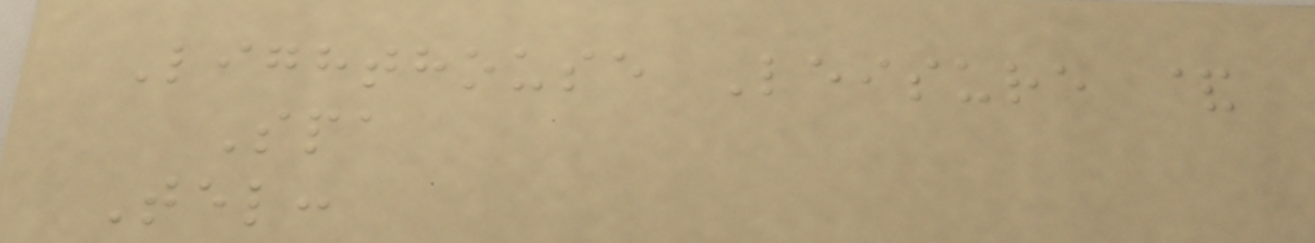Lighthouse Leisure &
Spa
Tel:
